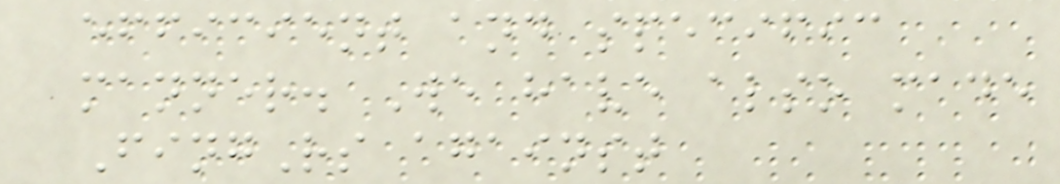efficient and specific
manner. We have also made
FingRs against
